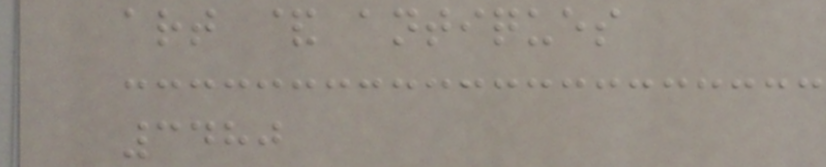art & antiques
3480
